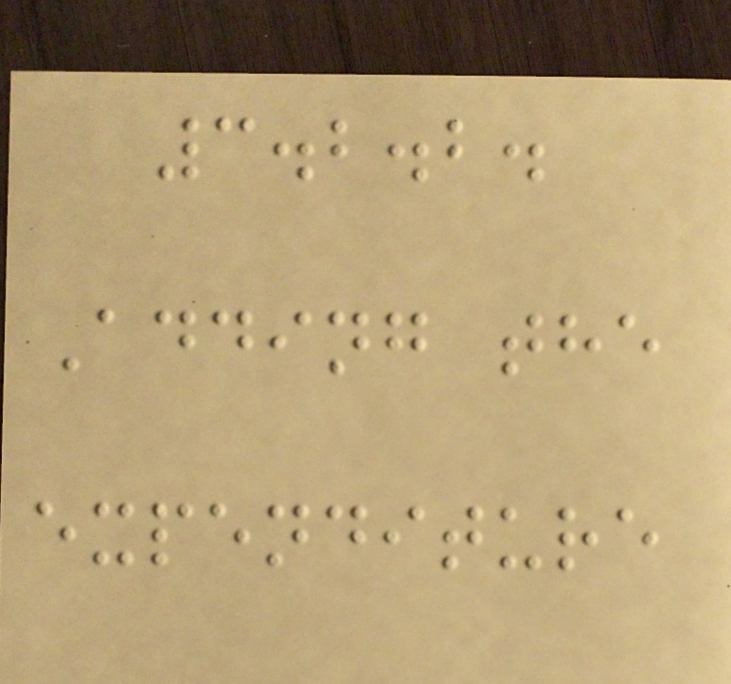3.2.2.
Adding the
expenditure
